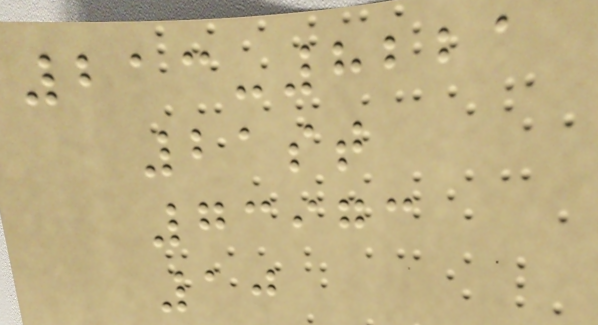213-8221
21st
73973
10
